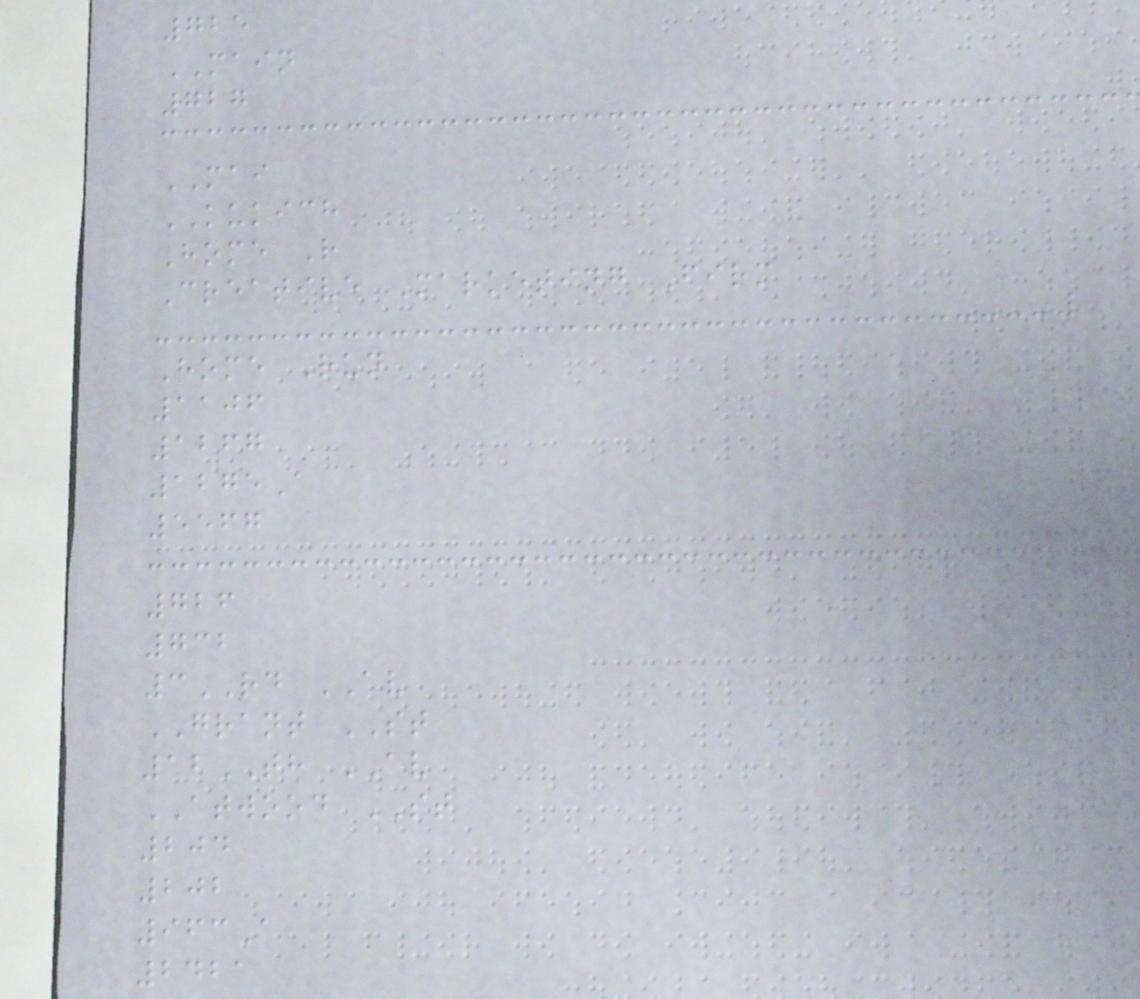725
MAIN
727
MAI
KUKICH
Home R
Creative Marketing Firm
Home Run
1106
1267
1275A
5567
726
732
3RD AV
GRANT ST
12TH AV
ATWOOD ST
204
202
963A
2421
